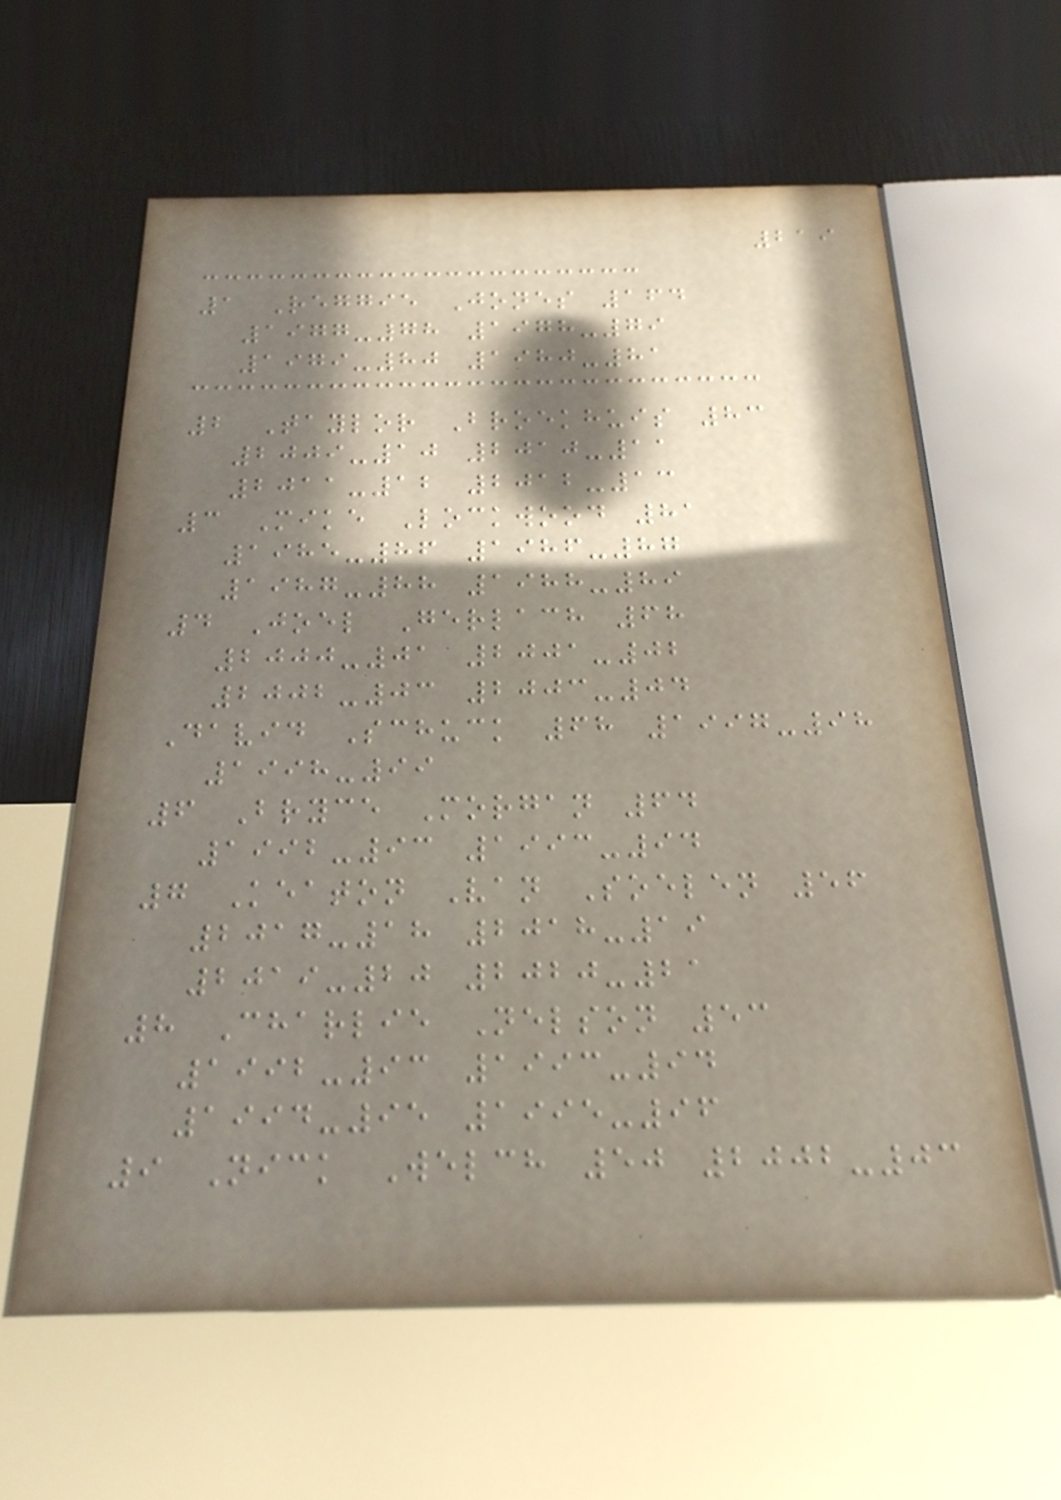219
1 Reggie Jones 164
1977-78 1978-79
1979-80 1980-81
2 Taylor Broekhuis 83
2009-10 2010-11
2011-12 2012-13
3 Mike Lockwood 81
1985-86 1986-87
1987-88 1988-89
4 Joel Gerlach 68
2000-01 2001-02
2002-03 2003-04
David Schuck 68 1997-98
1998-99
6 Bryce Morgan 64
1992-93 1993-94
7 Keaton Van Soelen 56
2017-18 2018-19
2019-20 2020-21
8 Charlie Nelson 53
1992-93 1993-94
1994-95 1995-96
9 Nick Welch 50 2002-03
